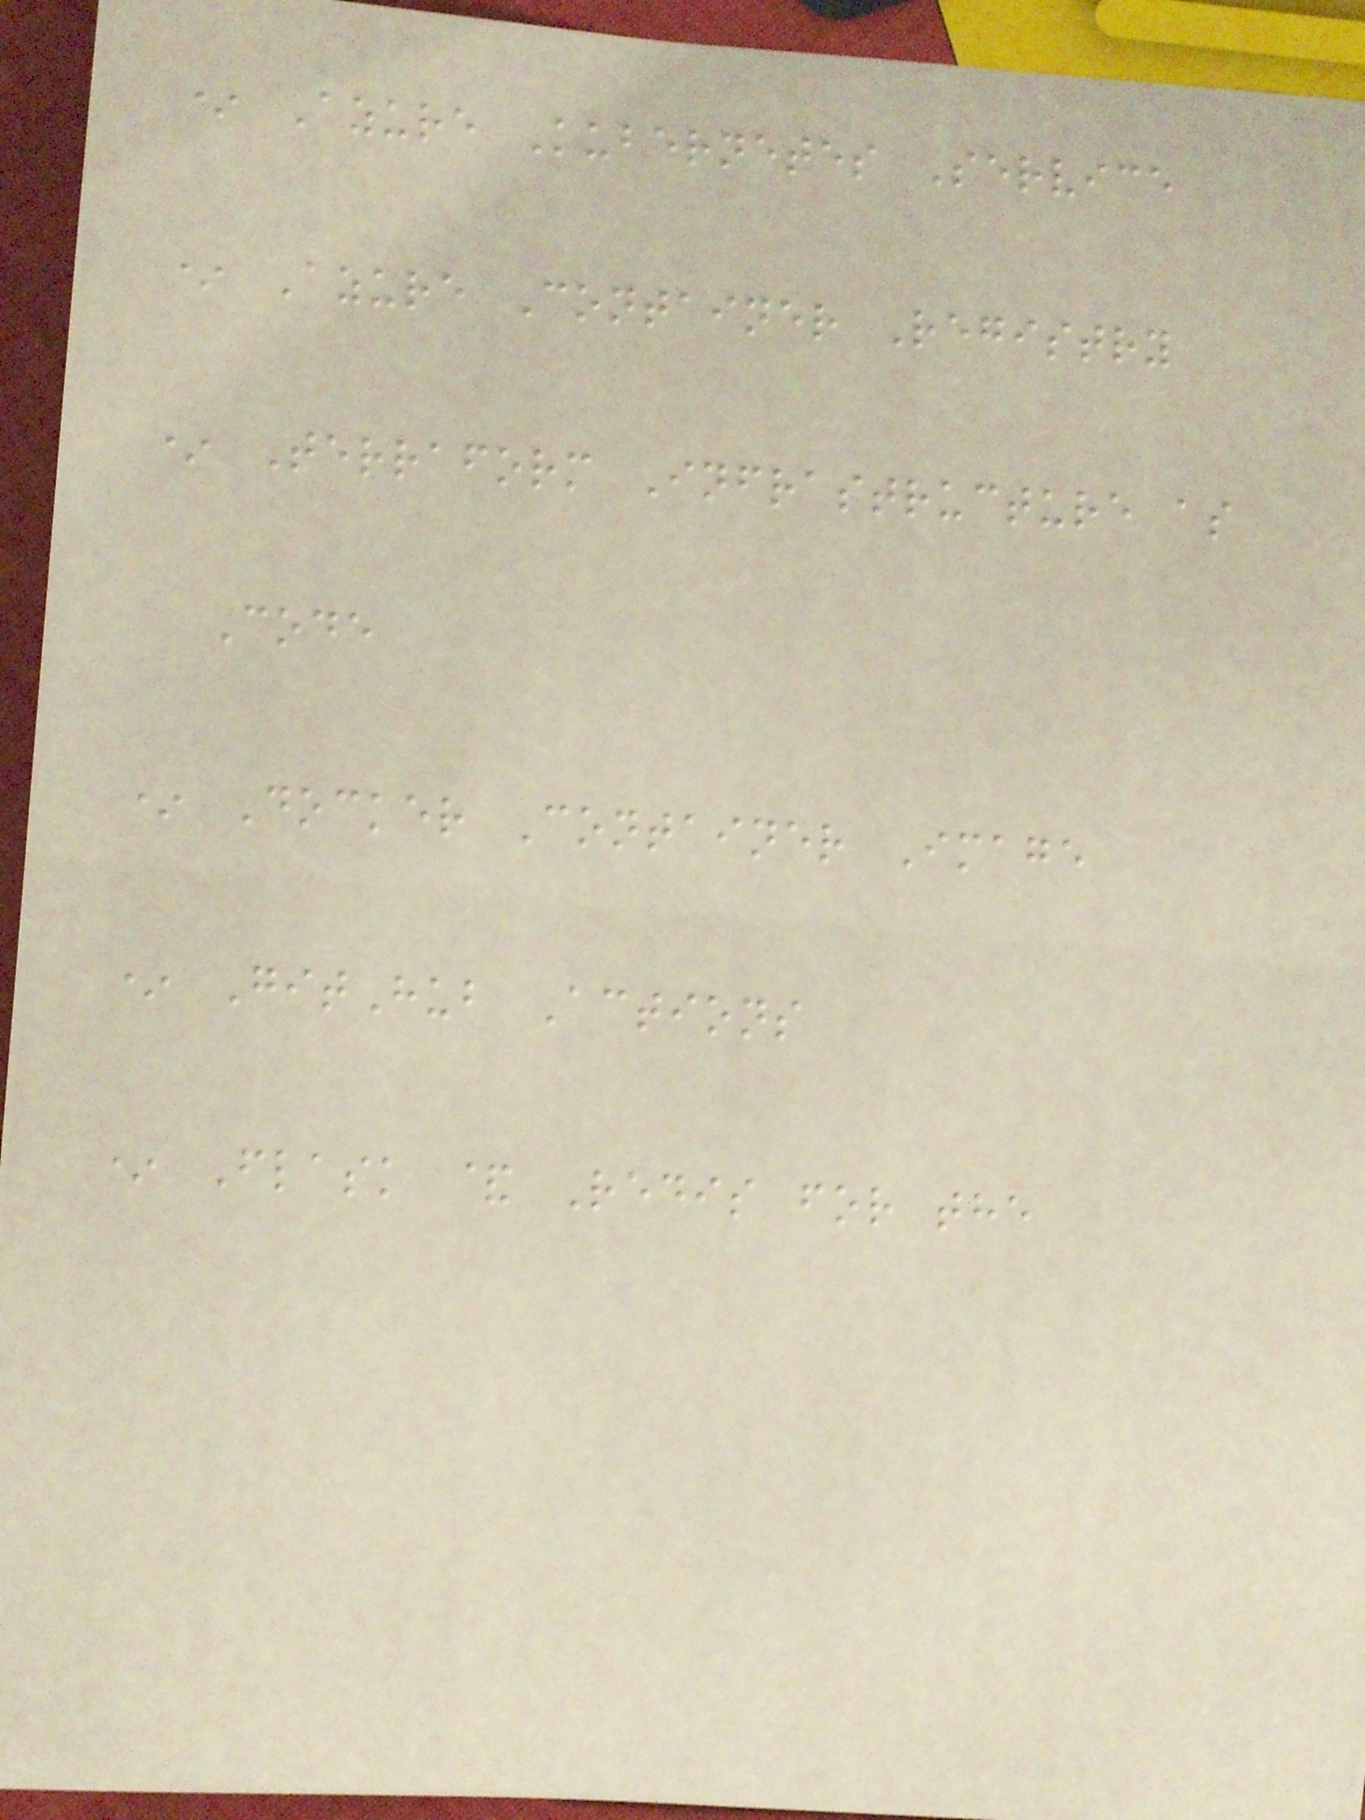* Azure Kubernetes Service
* Azure Container Registry
* Terraform Infrastructure as
Code
* Docker Container Image
* GitHub Actions
* Flask & Redis for the
